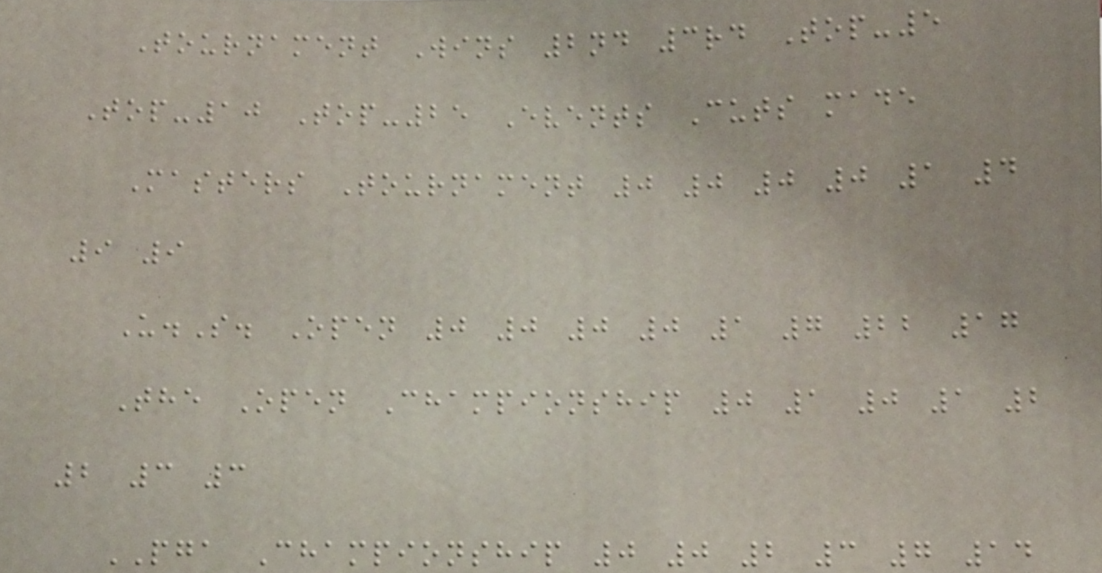Tournament Wins 2nd 3rd Top-5
Top-10 Top-25 Events Cuts made
Masters Tournament 0 0 0 0 1 4
9 9
U.S. Open 0 0 0 0 1 7 22 17
The Open Championship 0 1 0 1 2
2 3 3
PGA Championship 0 0 2 3 7 14
